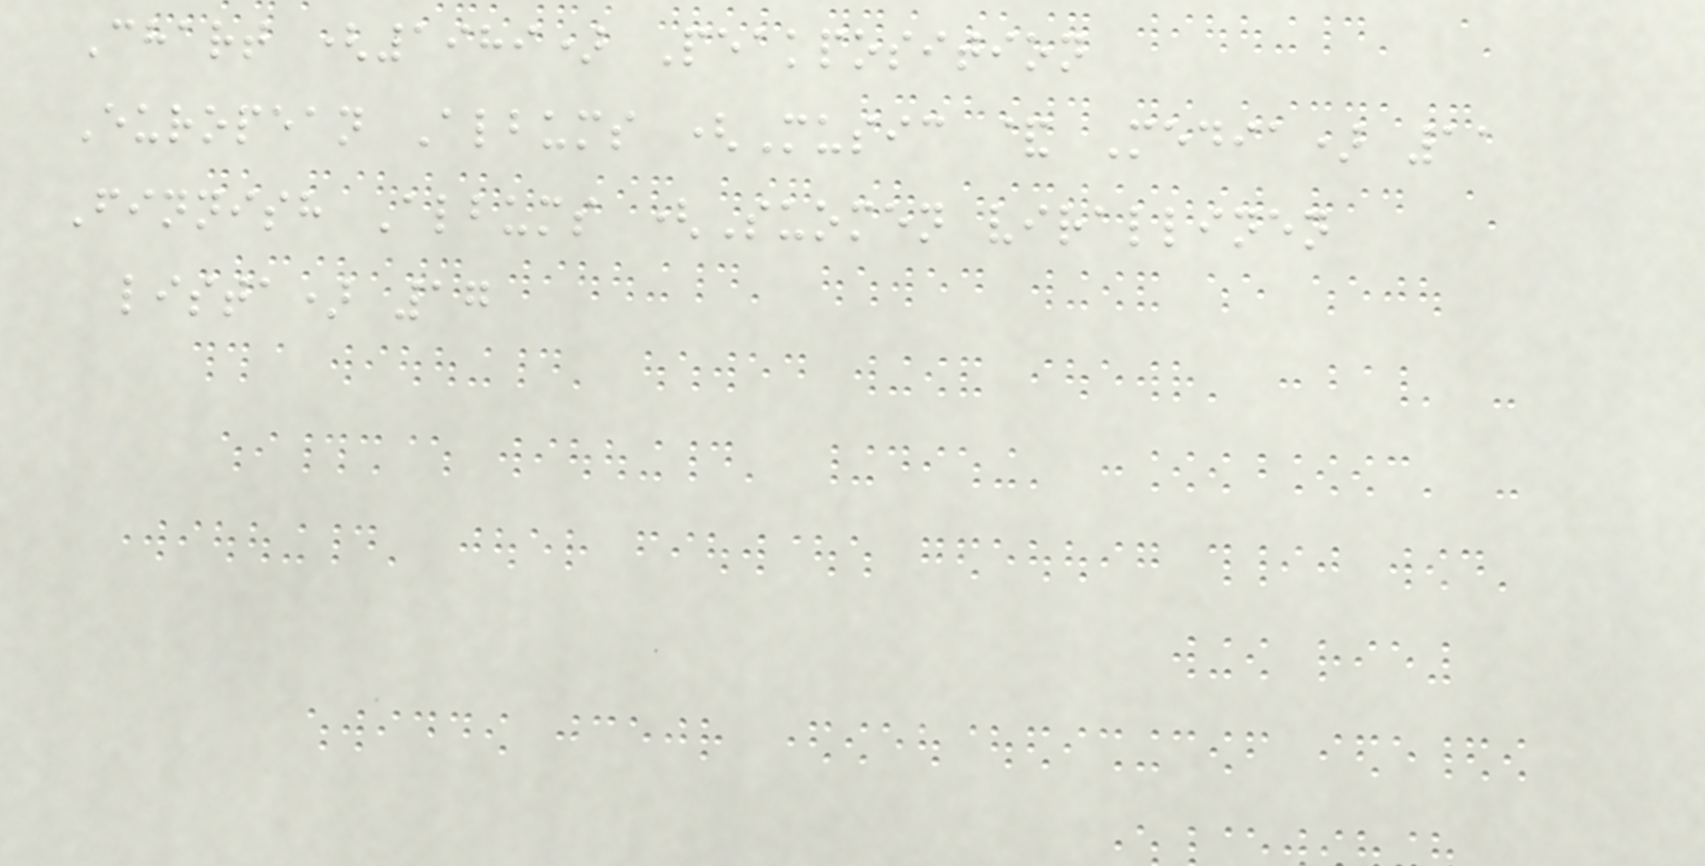Chart (1989) Peakposition
European Albums (Music & Media) 11
Finnish Albums (Suomen virallinen
lista) 17
